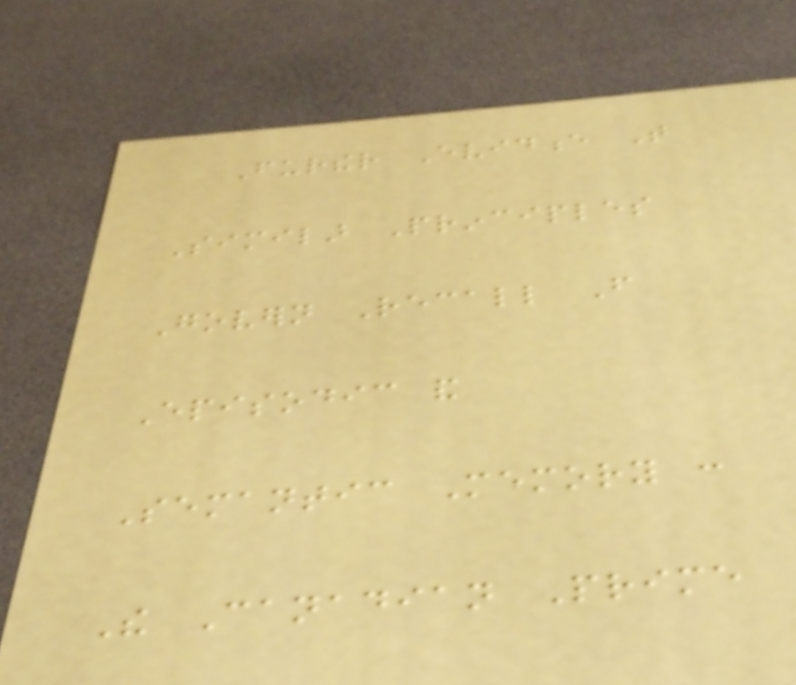Further Evidence That
Similar Principles
Govern Recall From
Episodic and
Semantic Memory :
The Canadian Prime
